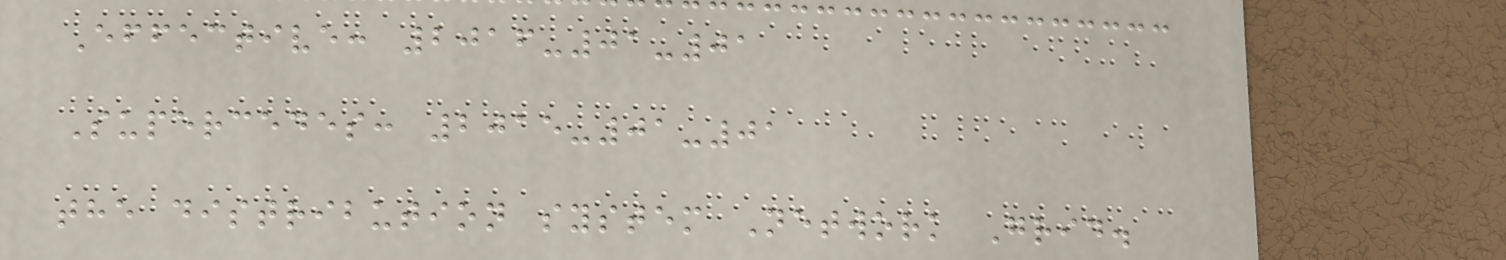Effective: 2016-01-01
Supercedes: 2015-01-01
the distribution system Network Grid.
